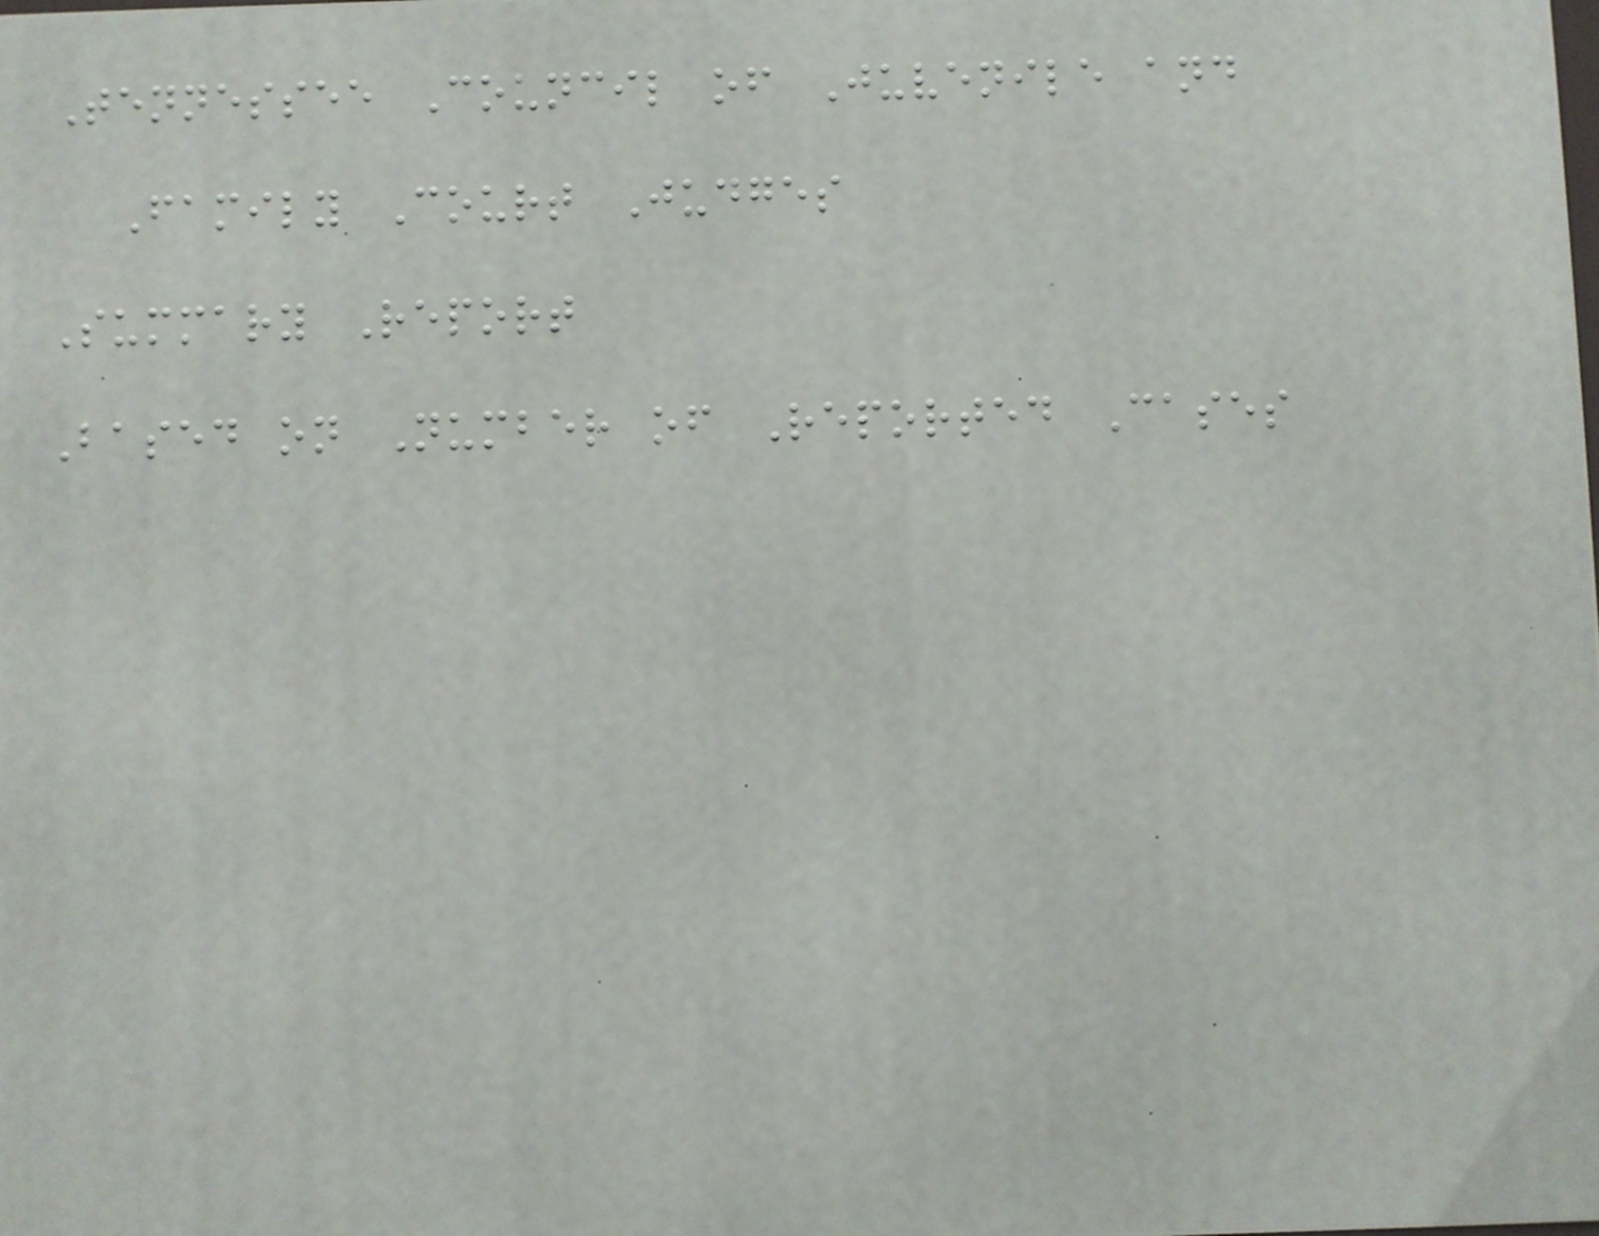Tennessee Council of Juvenile and
Family Court Judges
Summary Report
Based on Number of Reported Cases
